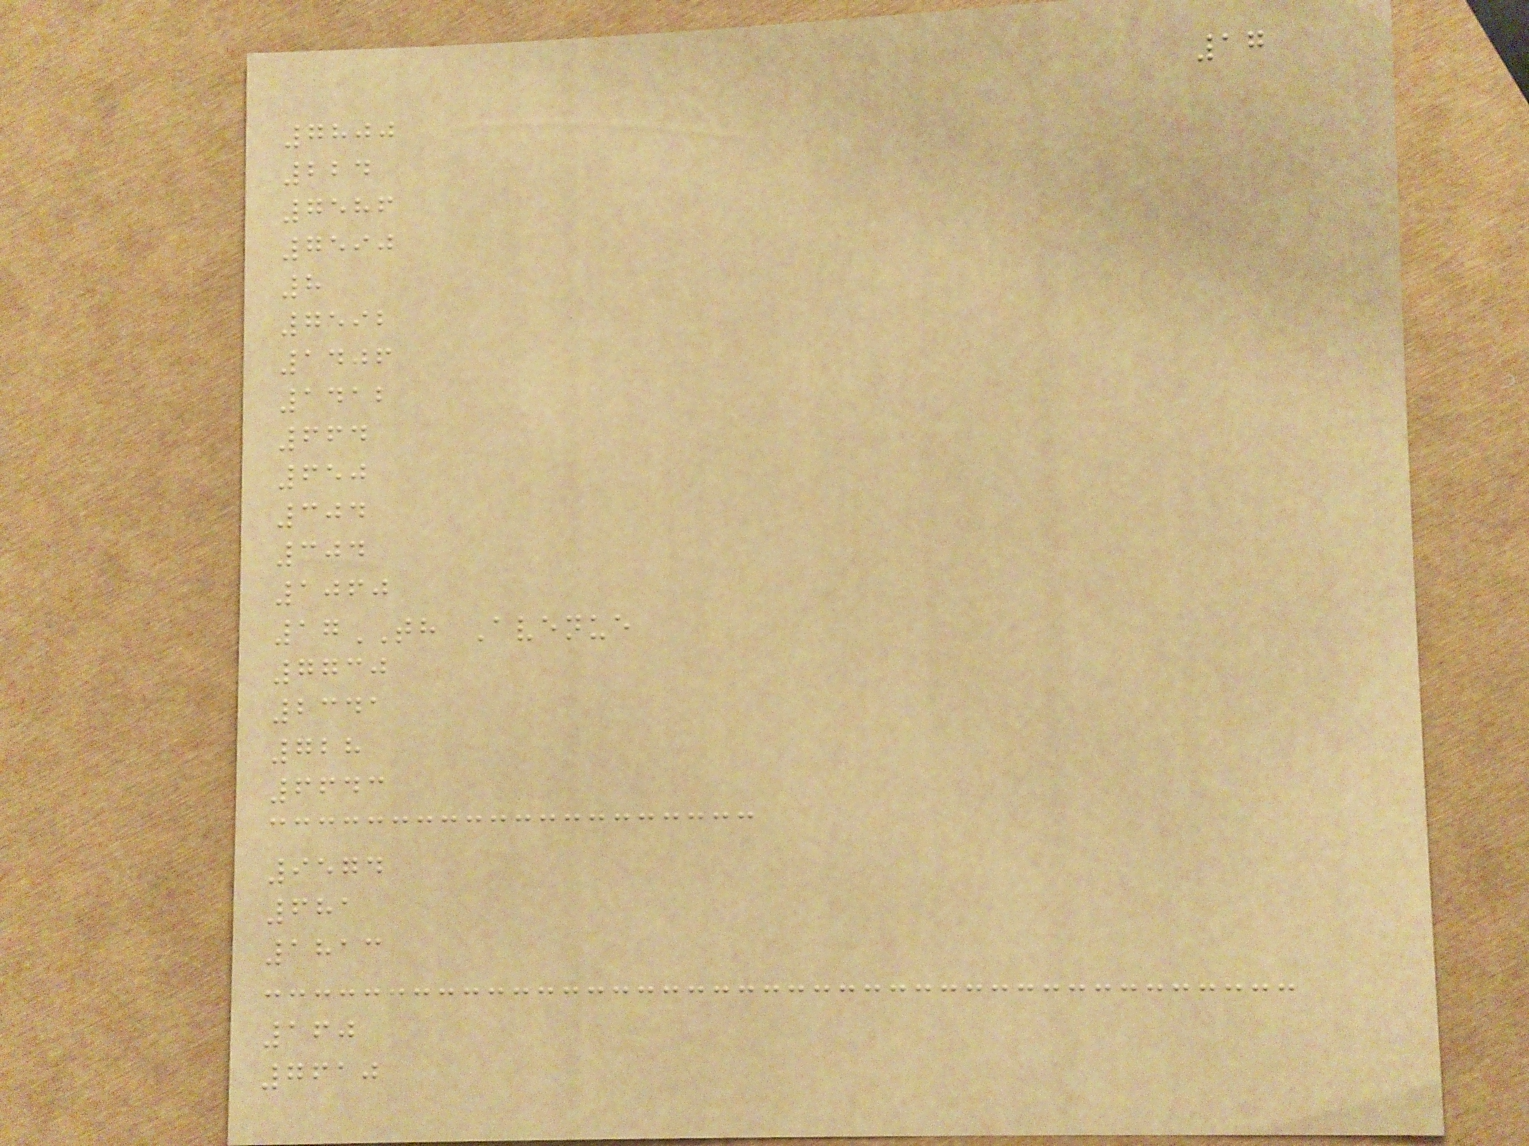17
7800
224
7586
7590
8
7592
1406
1412
664
650
304
304
1060
17TH Avenue
7730
2341
728
6643
9574
681
1813
160
7610
